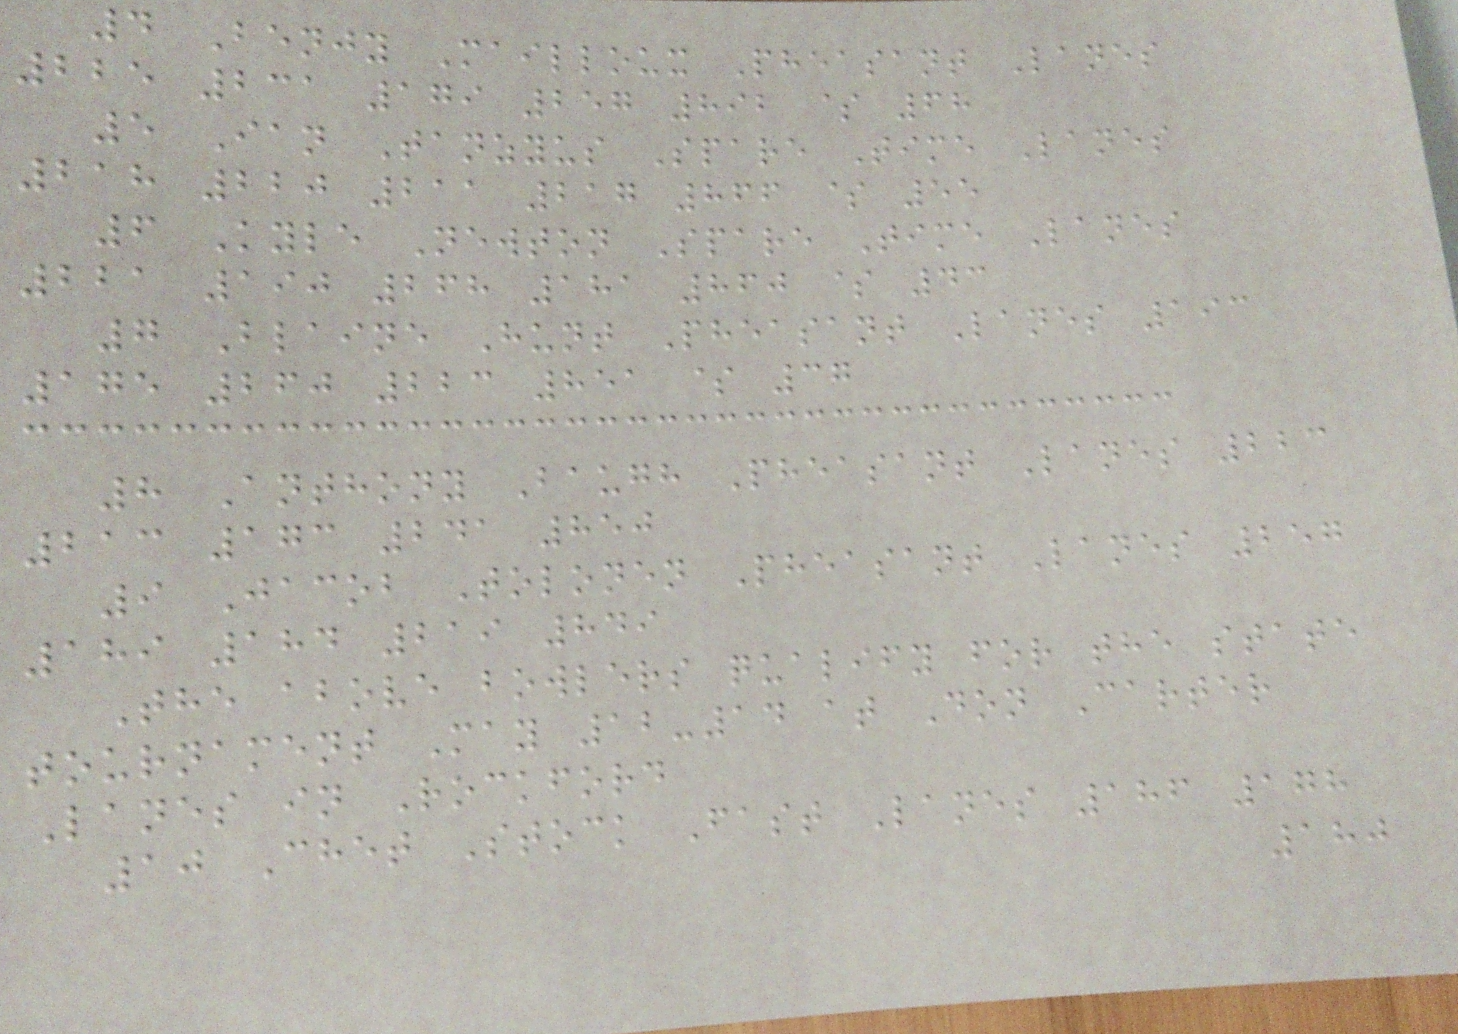4 Benjy Mailloux Pheasant Lanes
225 231 179 257 892 $ 68
5 Ian Tanzyus Spare Time Lanes
218 220 211 217 866 $ 55
6 Kyle Newton Spare Time Lanes
221 190 268 181 860 $ 43
7 Blaine Hunt Pheasant Lanes 193
175 260 223 851 $ 37
8 Anthony Baugh Pheasant Lanes 223
213 173 241 850
9 Jacob Tolonen Pheasant Lanes 257
189 184 219 849
The above bowlers qualify for the state
tournament May 12-14 at Don Carter
Lanes in Rockford
10 Chet Stock Fast Lanes 186 178
180
